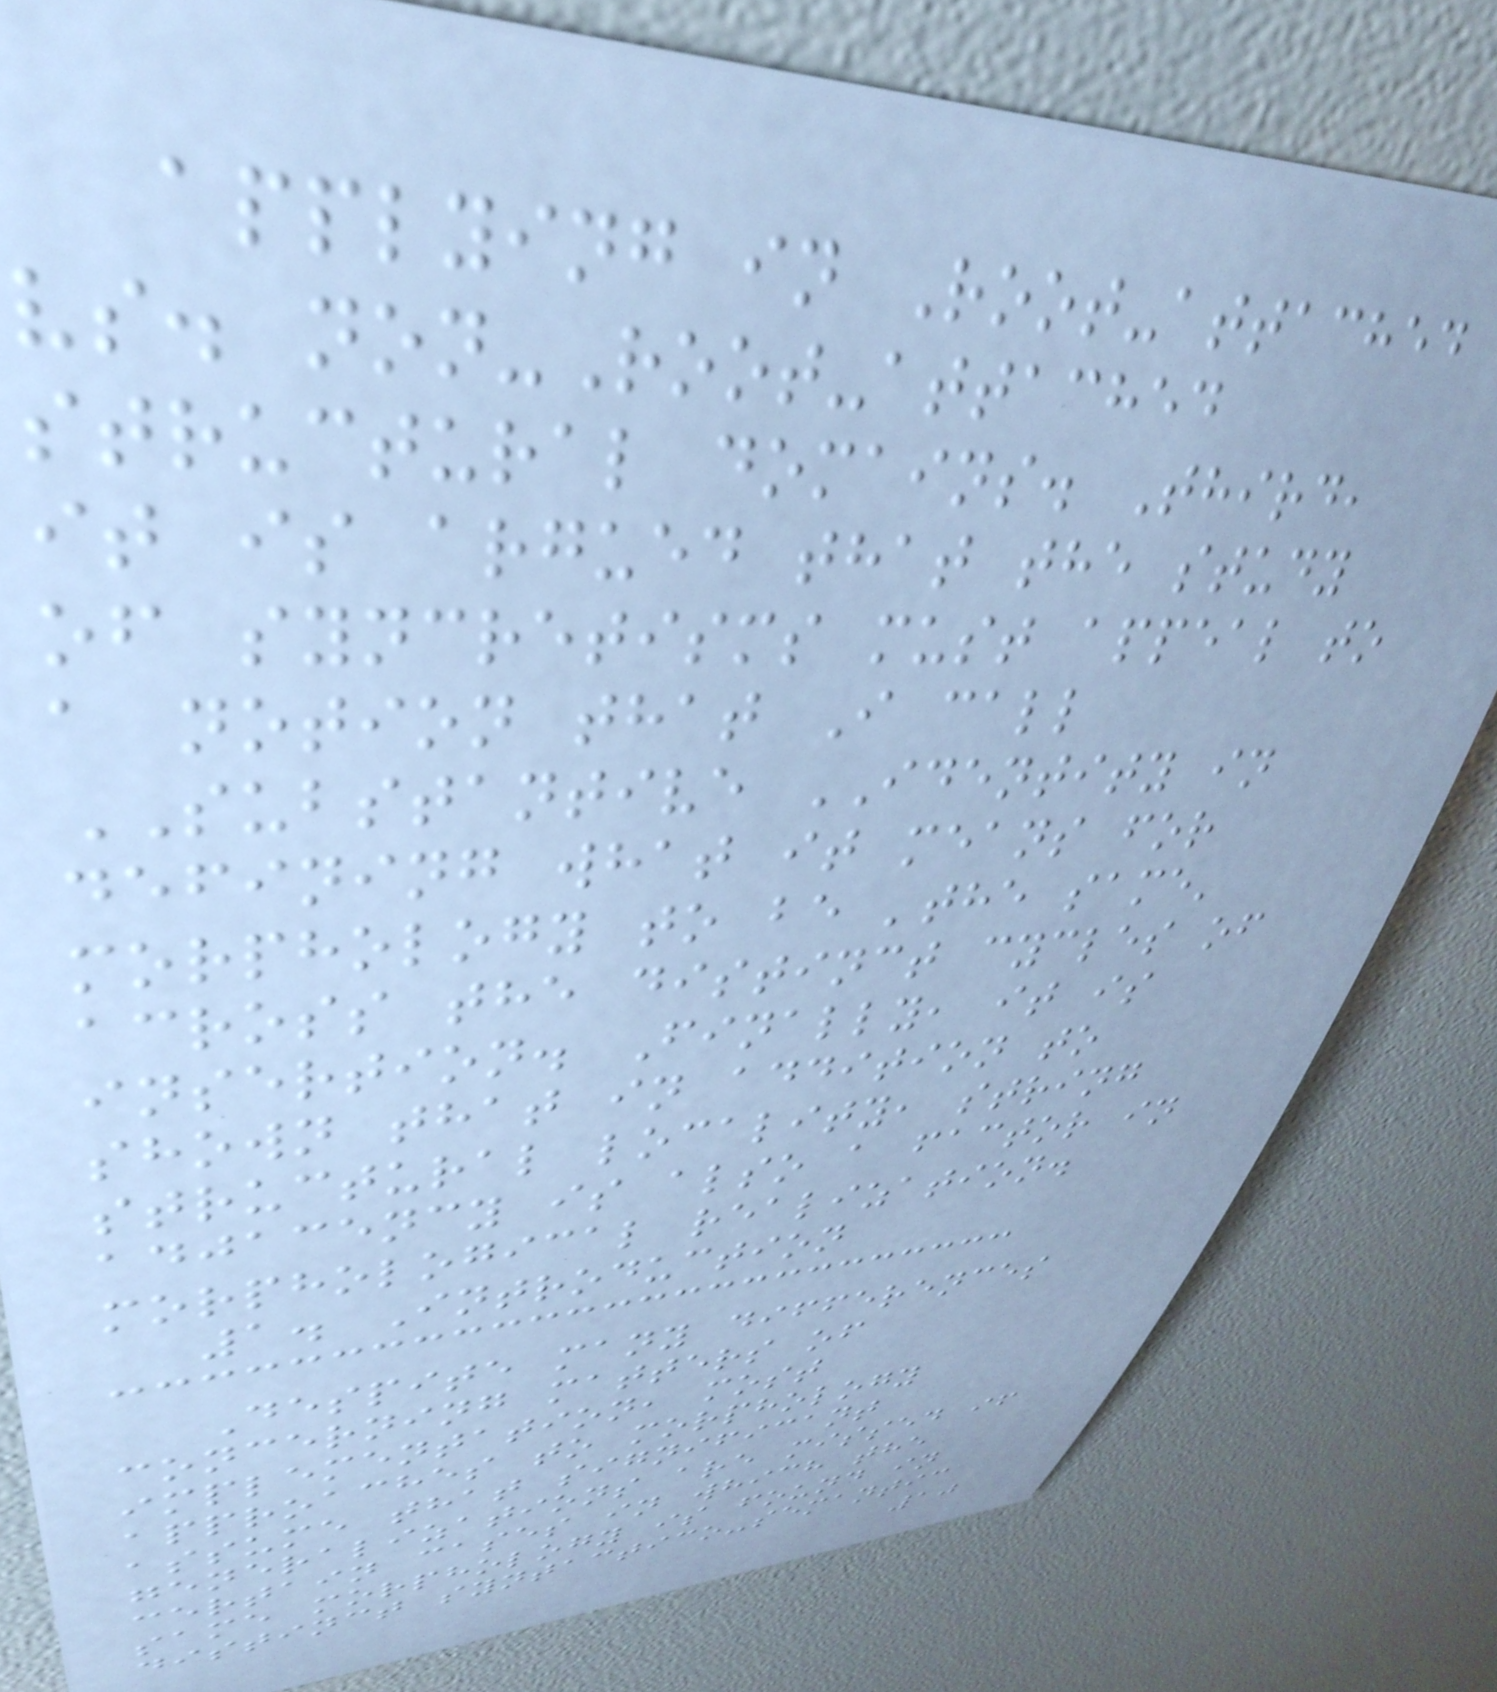applying in Root-attached
vs. non-Root-attached
structural domains. Third,
it is argued that the study
of syncretisms must appeal to
a notion that I call
SUBSTANTIVE IDENTITY in
defining what it means for
morphology to be 'the same'
across the distinct cycles of
insertion. Finally, it is
shown that in addition to
structural locality, string
adjacency is also a factor in
morphological realization.
1. Introduction
Despite many differences
concerning matters of
implementation, most
approaches to morphology
assume that significant
generalizations are missed if
certain cases in which the
same morphology is found in
distinct syntactico-semantic
10
